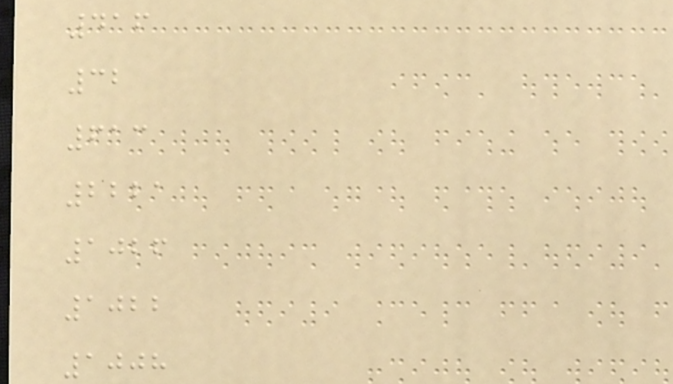416
32
613
2221
1026
1022
1008
